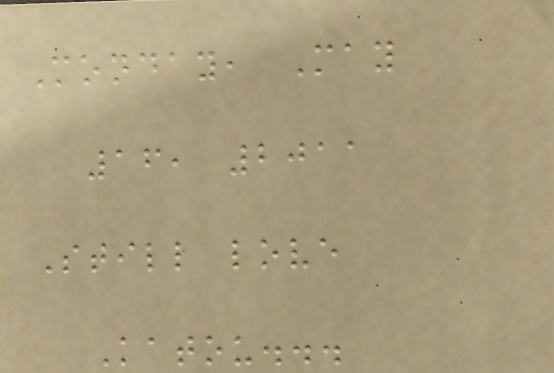Monday, May
16, 2011
Still love
Katou...
